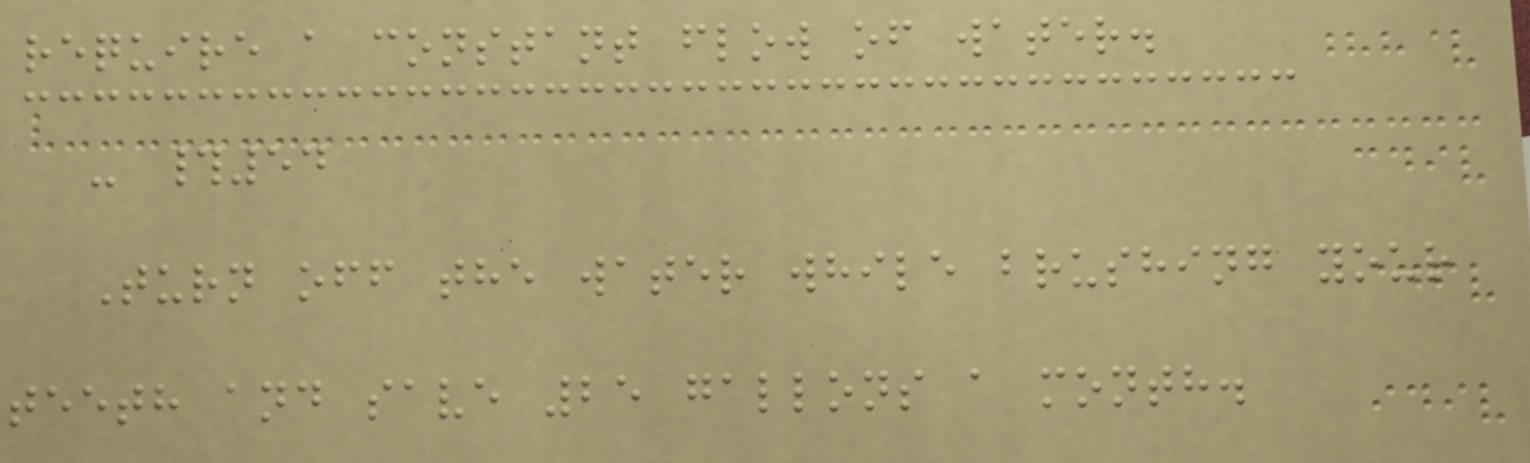require a constant flow of water.
- #54
Turn off the water while brushing your
teeth and save 25 gallons a month.
